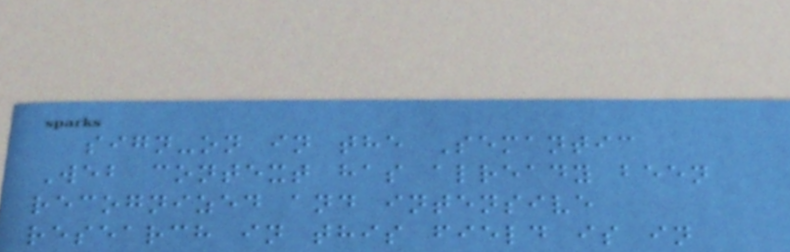sign-on in the Semantic
Web context has already been
recognized and intensive
research in this field is in
